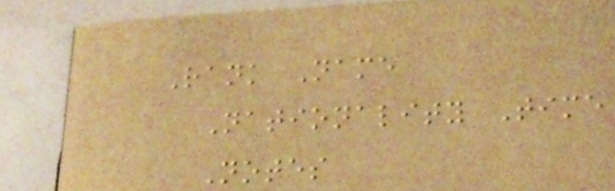Rank Name
Nationality Time
Notes
